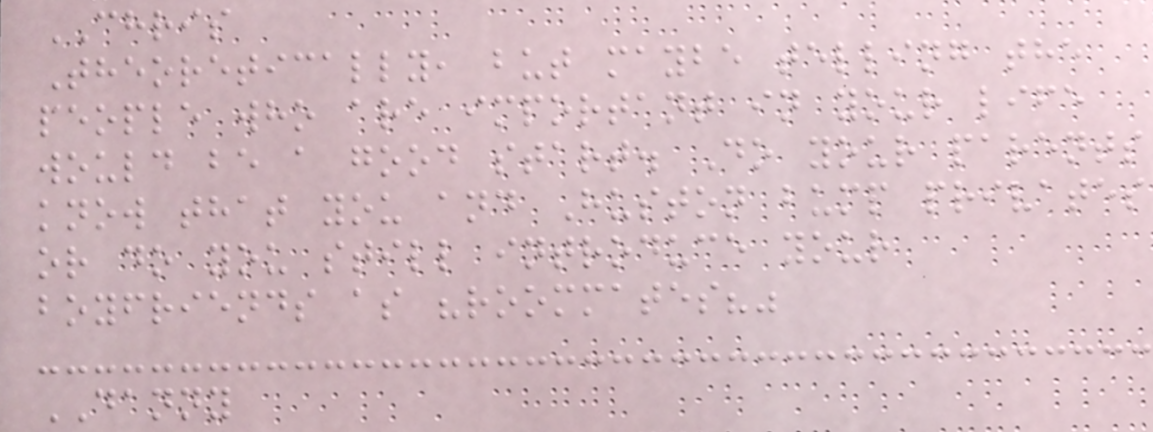CHRIS
Theoretically, but maybe telling the
people who are important in your life
would be a good start. Do your parents
know that you and Huston bump privates
or do you still introduce your
boyfriends as "roommates?"
DANNY
